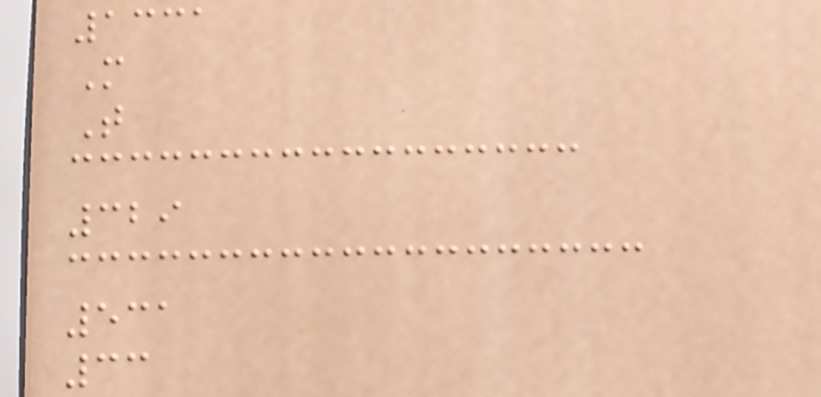1331
M
T
329
531
33
